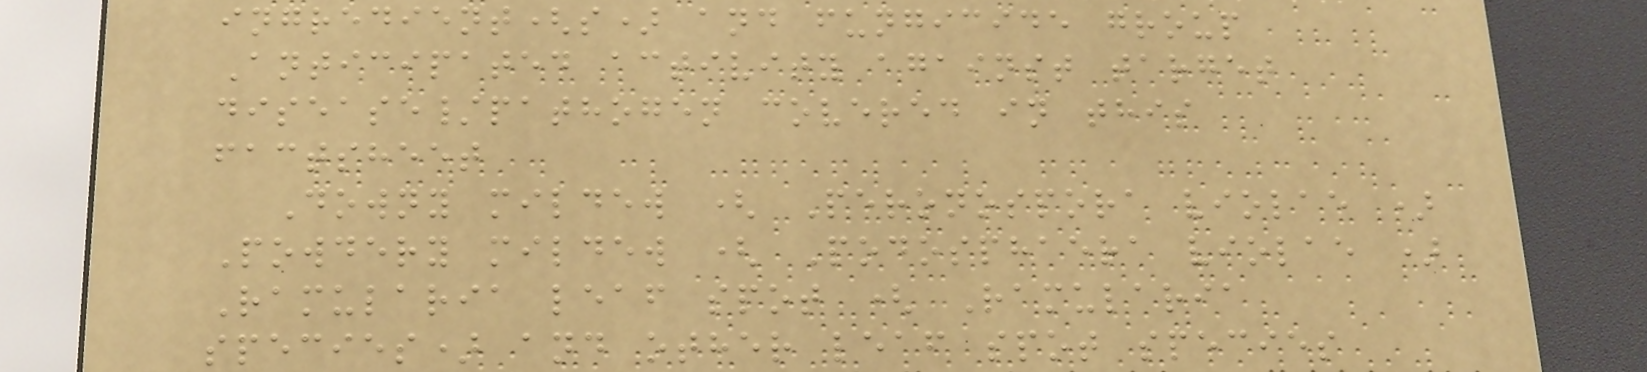ingredient(s) and fungicide group
Anticipated activity against target
disease/pathogen covered in this
factsheet
Downy mildew ( Peronospora violae )
Powdery mildew ( Podosphaera violae )
Ramularia leaf spot ( Ramularia
species) and other leaf spot species
